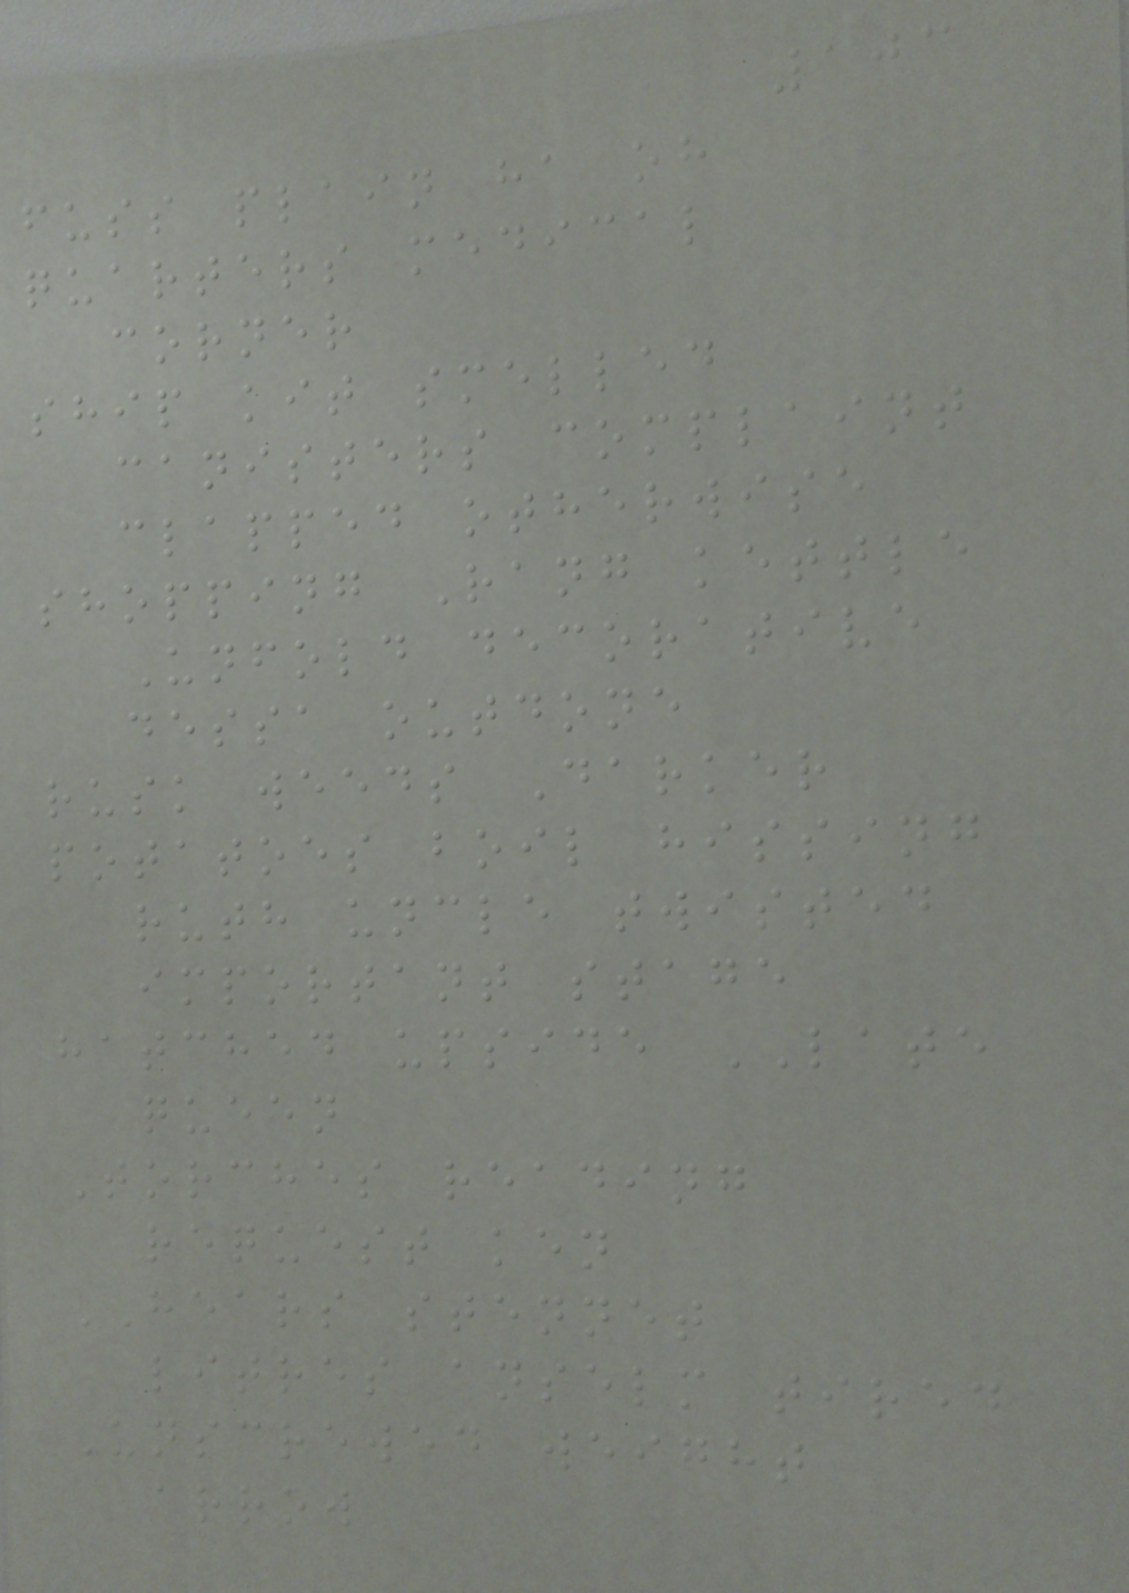103
fuss plain ha oh
quarters medical
corner
ship kit smelled
canisters complaint
clapped otherwise
shopping Rang kettle
Unfold decorative
dessa outdone
rusk weeds Darker
potatoes boil hissing
ruth uncle twisted
important stage
hatched upside LATE
queen
Torches reading
request ken
HEARS stennet
litres anselm tired
Unscrewed weight
arrow
